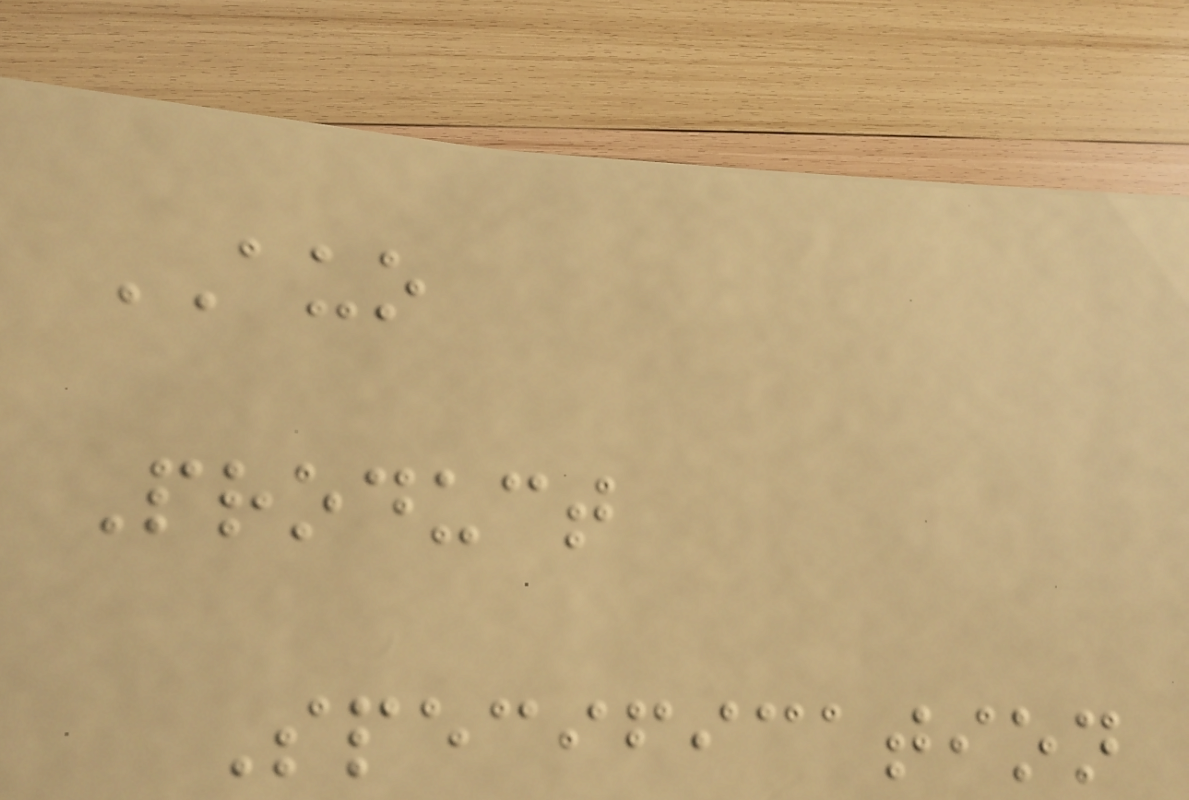AUO
Product
Specification
